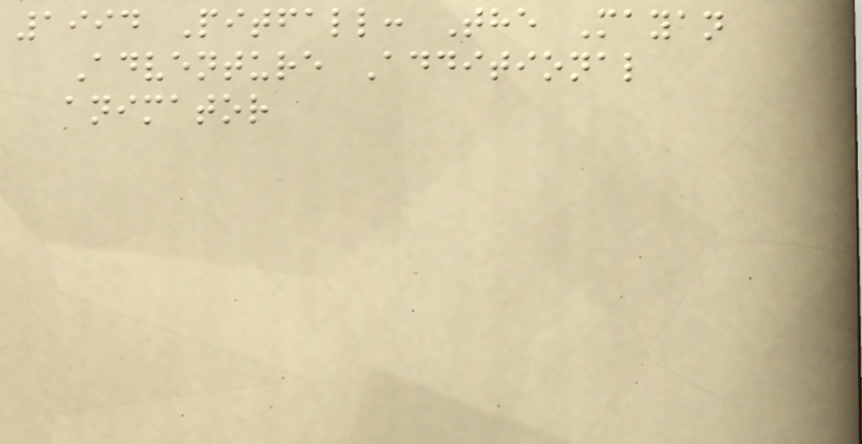1994 Pitfall: The Mayan
Adventure Additional
animator
